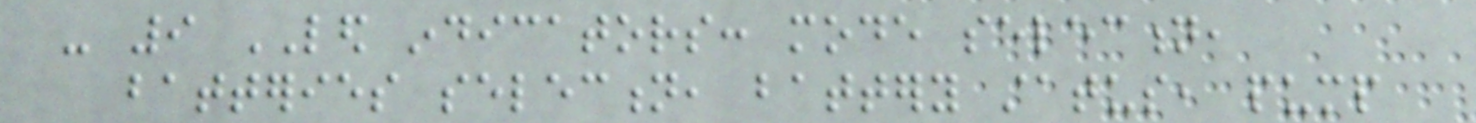- 9 LED indicators: mode selection,
batteries selection, battery status, pump
